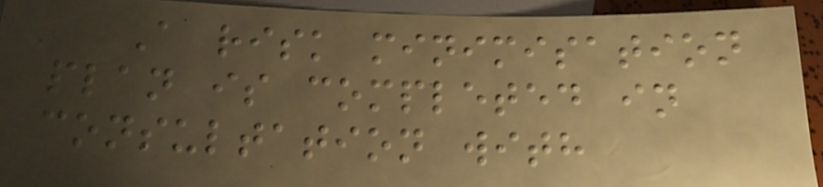A risk minimisation
plan is completed in
consultation with
